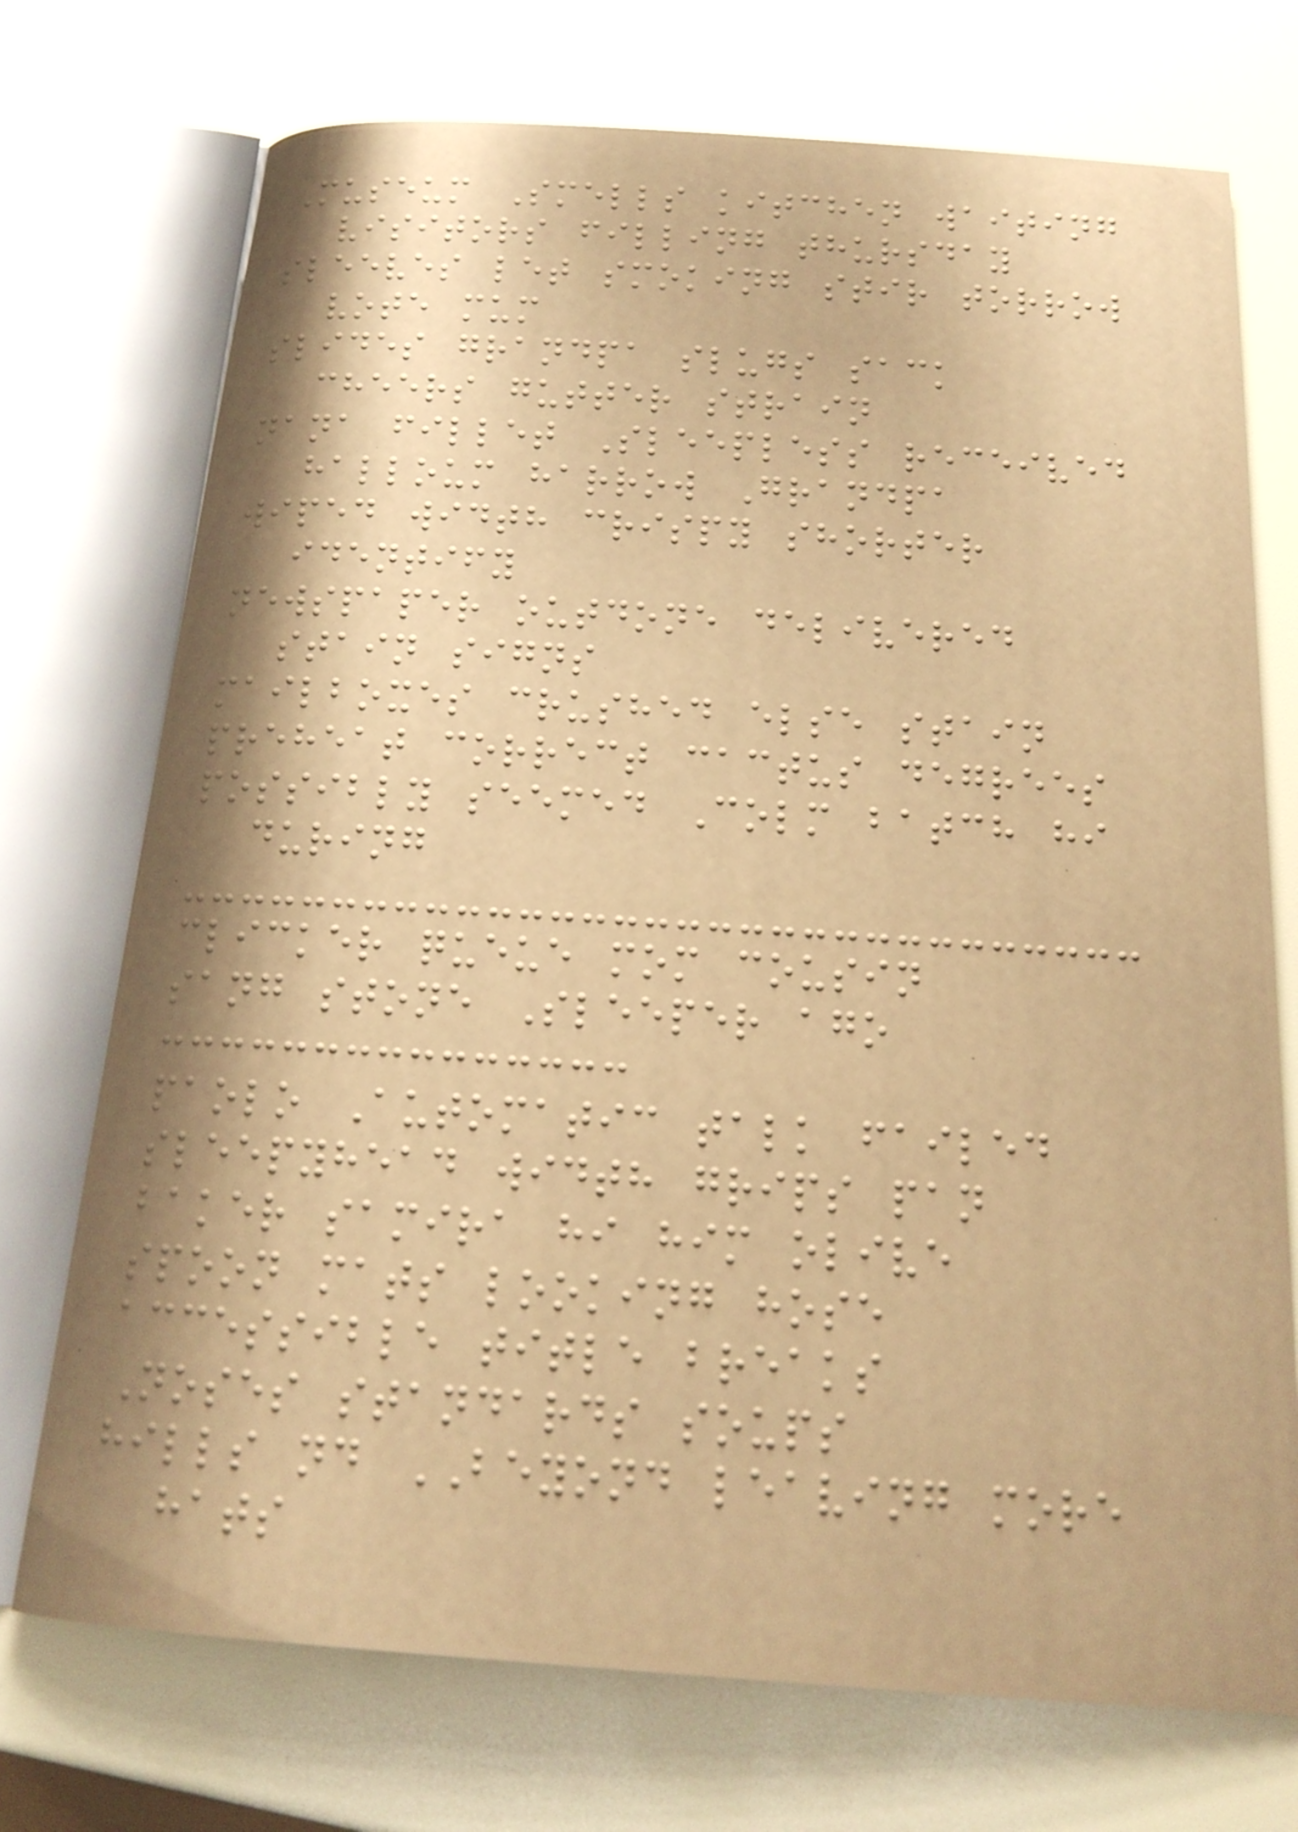Museum Smells kitchen waiting
visitors filling thursday
sleeves let smoking stir torrow
vote mum
slides grandpa slugs sack
cheers gutter strain
nana fillet Sleepless received
halloum harrow Grandpa
wiped width crispy shorter
identify
newspaper outdone delivered
stain signs
mailboxes crushed else stain
preheat correct cactus degrees
possibly seemed Colm batch hi
during
clicker queue mom cousin
sang stone Sleeper ago
paolo Automatic talk failed
sleepyhead width grips pan
baker samira hi him olive
spoon mats looking hose
accessible title breaks
Noses standards soups
hills nd BEYOND leaving more
hats
